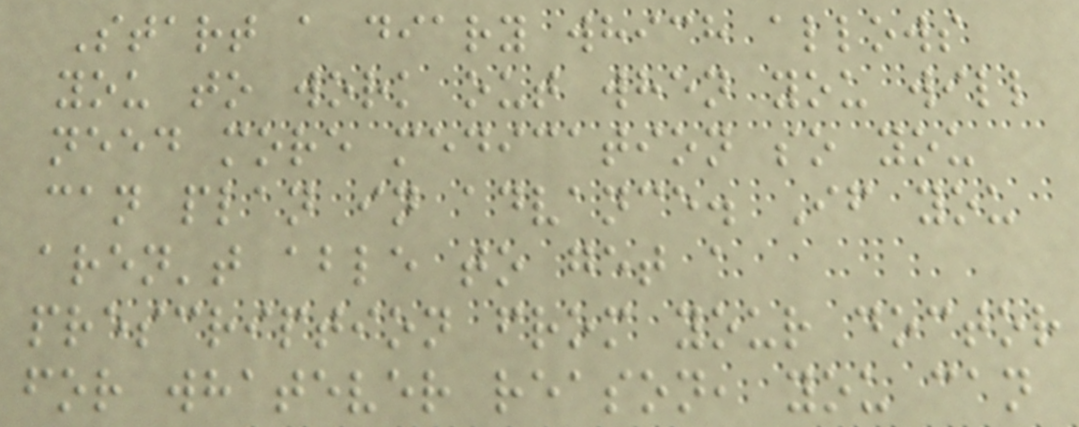Start a diary which allows
you to work out when you will
need more medication so you
can plan in advance. If you
aren't able to get a
prescription from your doctor
for whatever reason, you can
